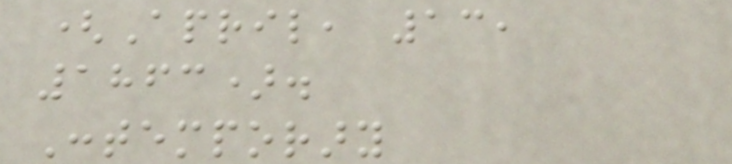(April, 13,
1863).
Contemporary
